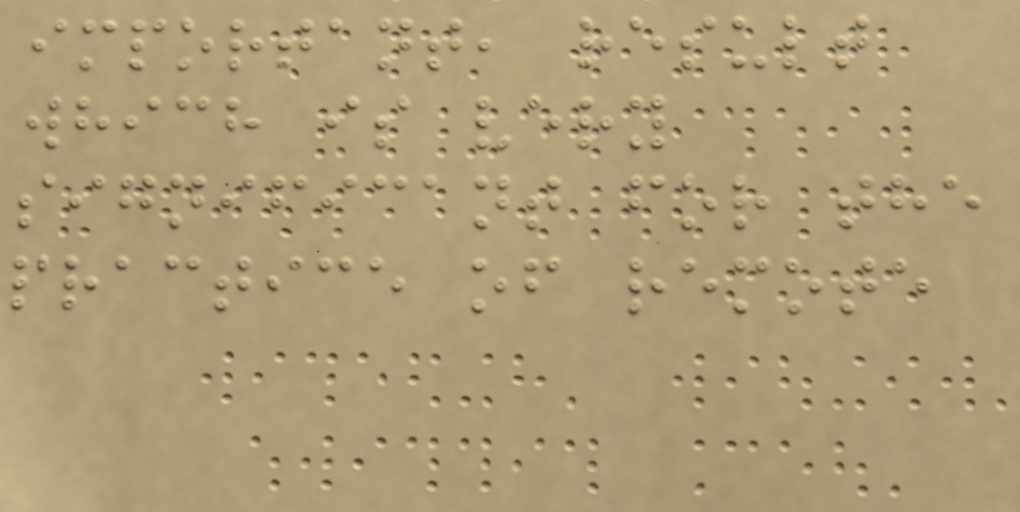important, result
which is very
significant for the
practice of remote
